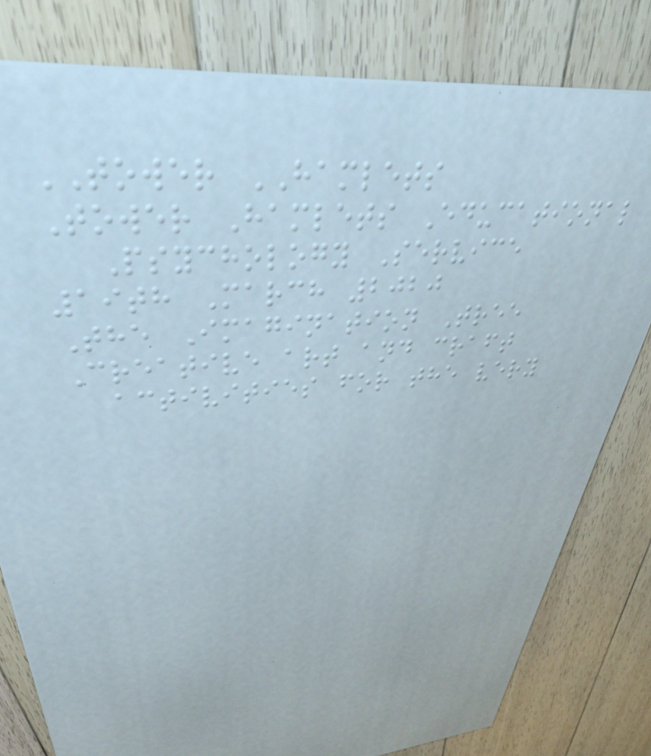TOWER HAMLETS
Tower Hamlets Educational
Psychology Service
19th March 2020
The Imagination Tree
Creative art and craft
activities for the very
